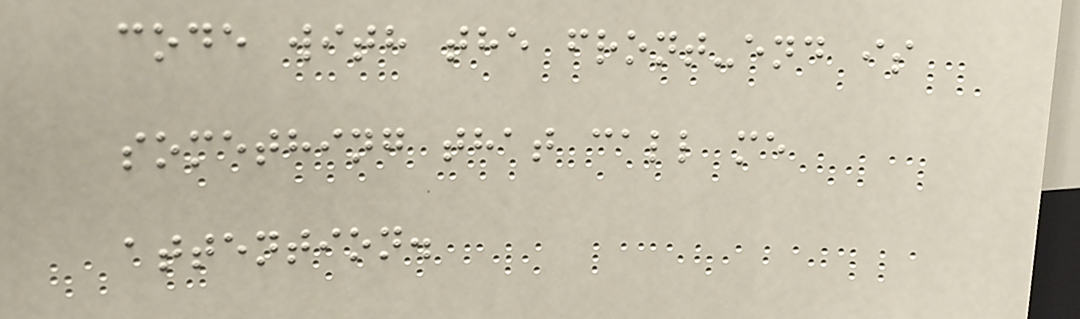code with the front-end is
something that call me
attention.
